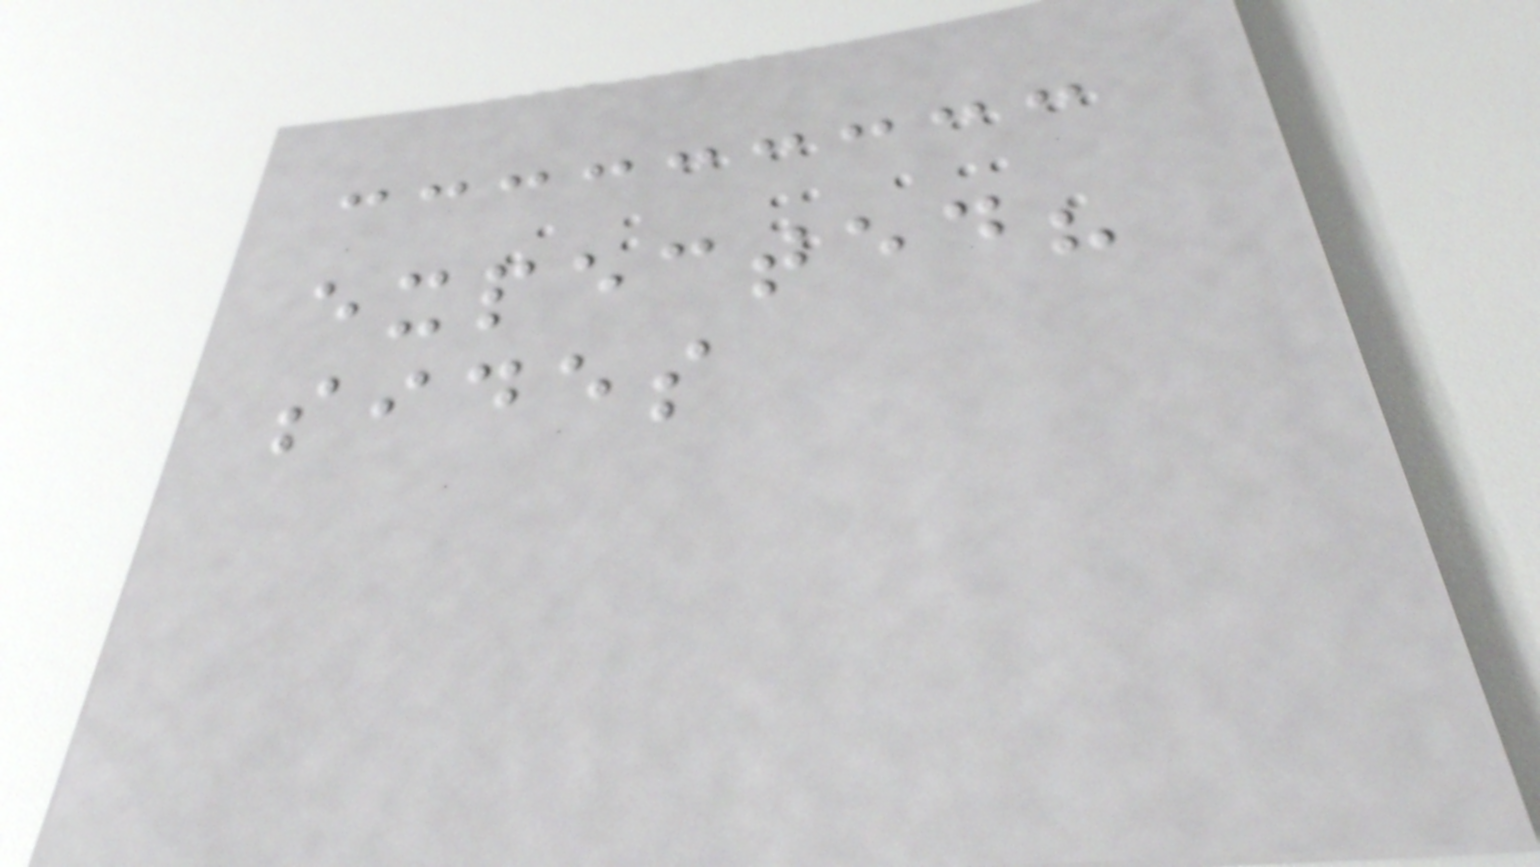expected?
sides
